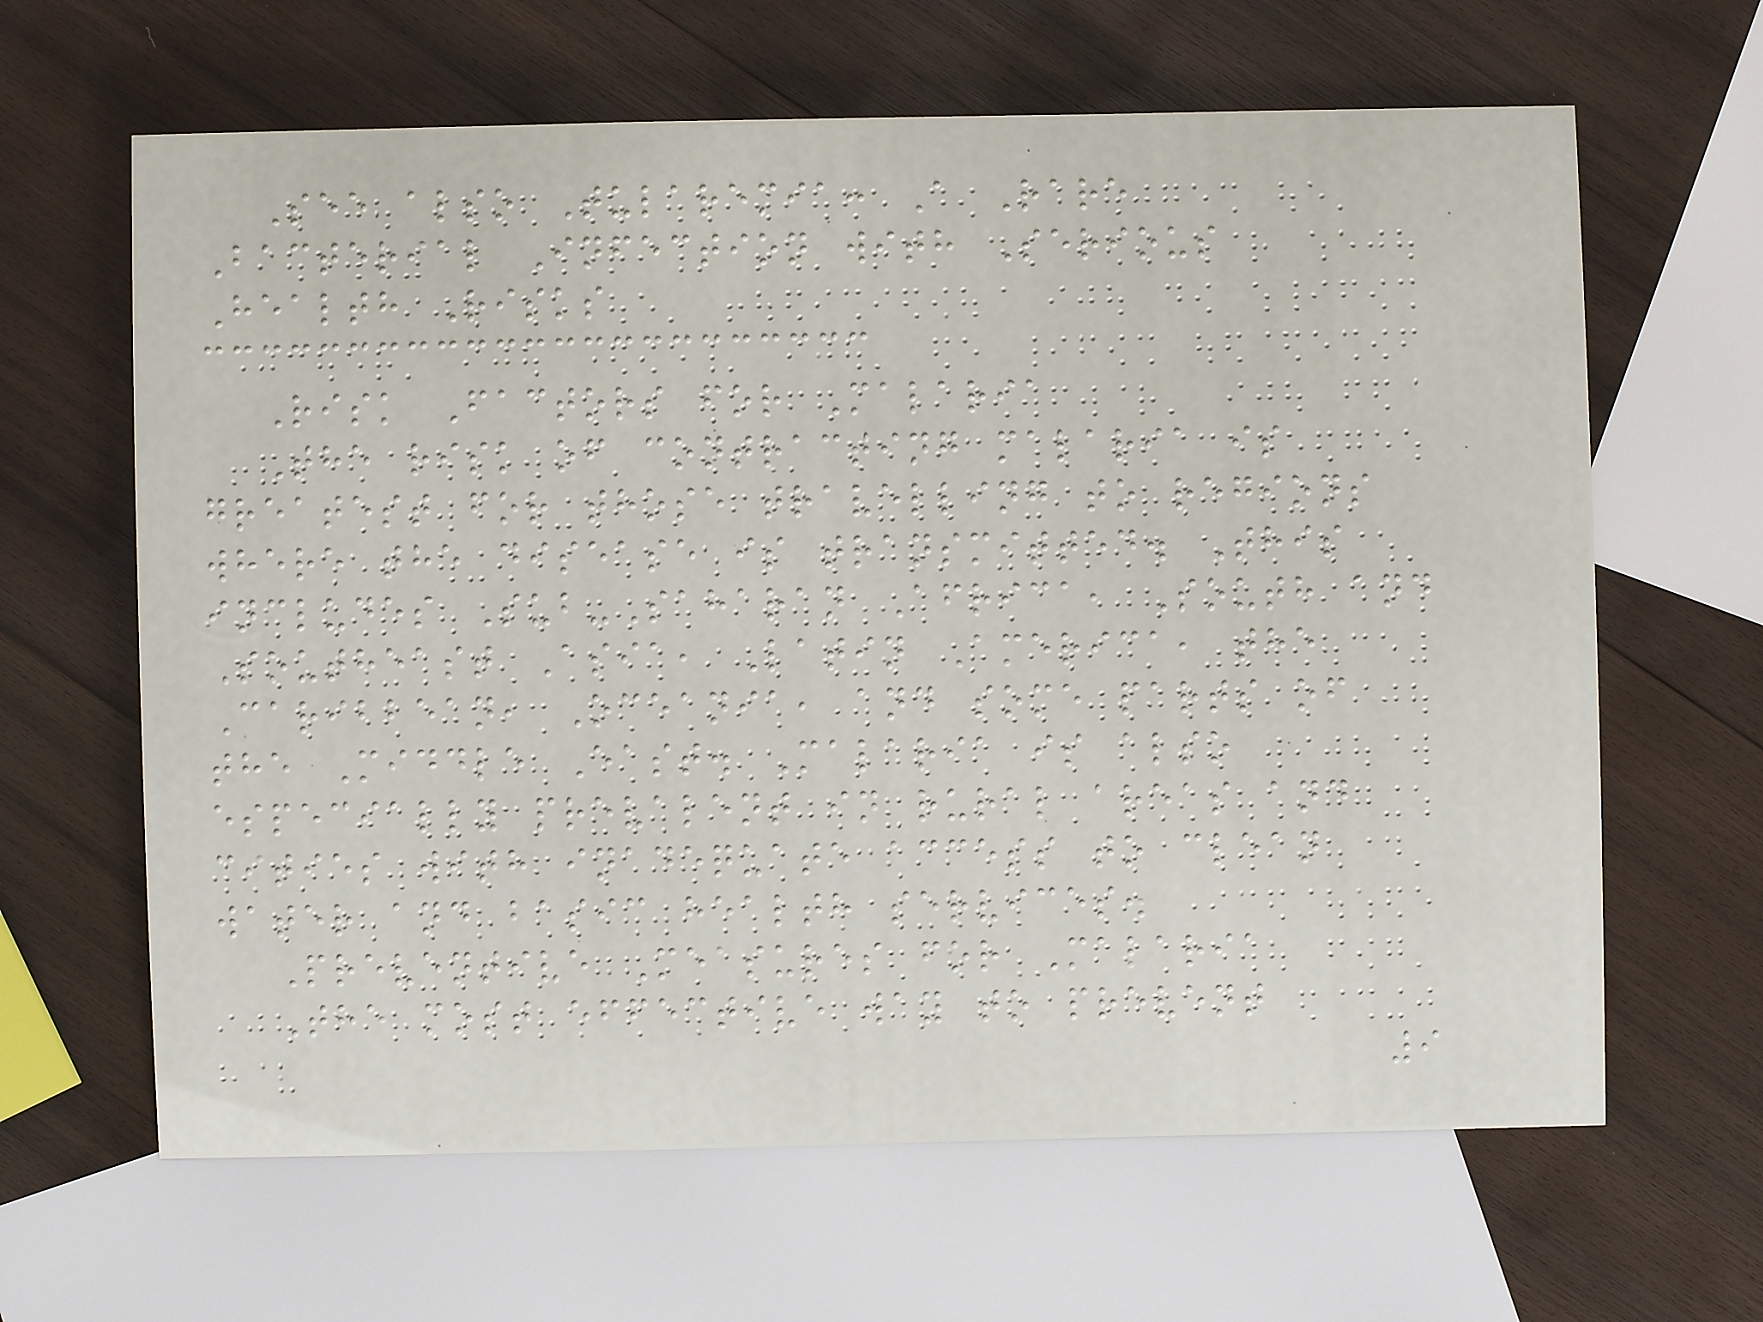See also Tularemia: A Rare
Bacterial Infection with Serious
Health Risks
Risk Factors for Malaria
The risk of contracting malaria is
greatest for those travelling to regions
where the disease is transmitted. This
includes Sub-Saharan Africa, South and
Southeast Asia, Latin America, the
Caribbean, Oceania, and some parts of
the Middle East. Malaria is also
especially prevalent in rural areas and
cities with inadequate access to clean
water and basic health services.
Preventive Measures for Malaria
The most effective way to prevent
9
